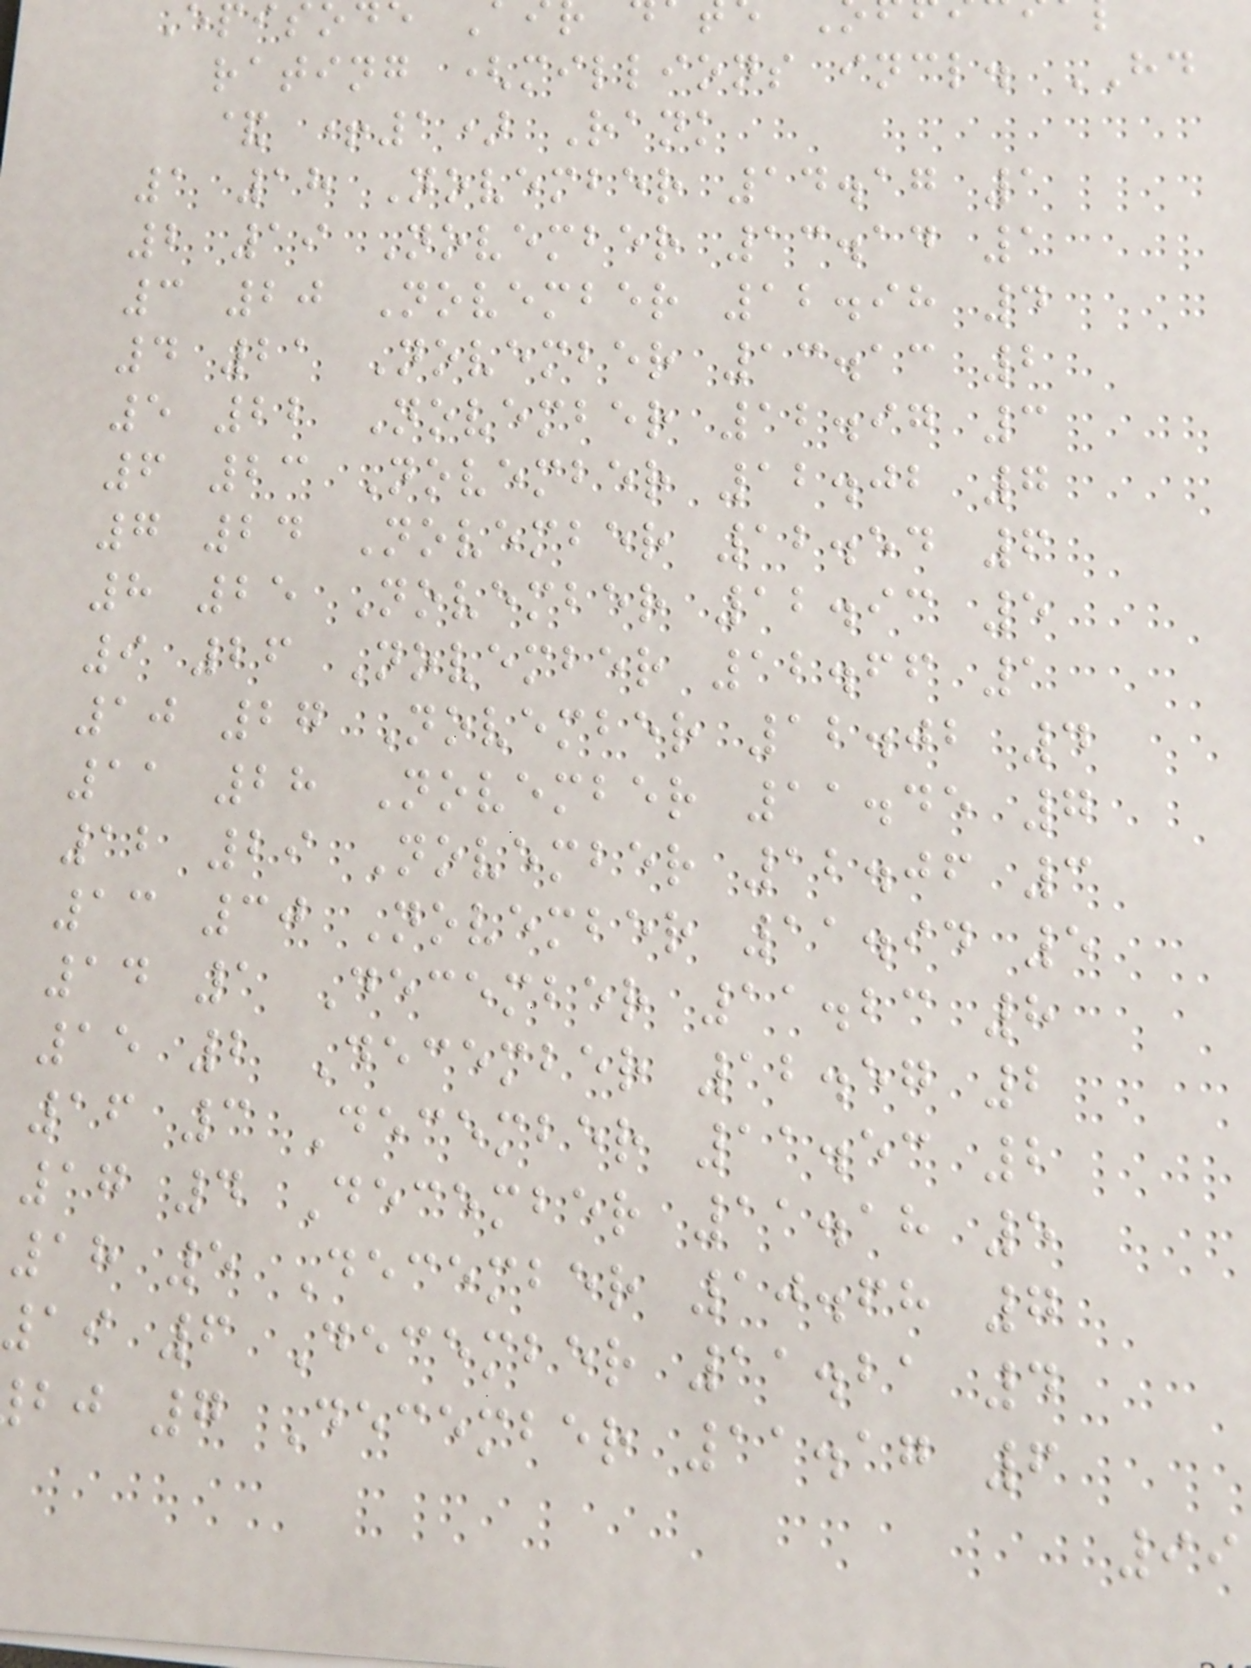rating (millions incl. HD
& +1) Rank
1 18 November 14.17 1
2 19 November 13.14 1
3 20 November 12.98 4
4 21 November 13.13 2
5 22 November 12.97 3
6 23 November 12.02 7
7 24 November 12.54 6
8 25 November 12.93 5
9 26 November 12.66 1
10 27 November 12.02 4
11 28 November 11.45 7
12 29 November 12.06 3
13 30 November 11.94 5
14 1 December 11.23 8
15 2 December 12.57 2
16 3 December 11.53 2
17 4 December 11.18 5
18 5 December 10.68 7
19 6 December 11.21 4
bj 7 December 11.17 6
99
